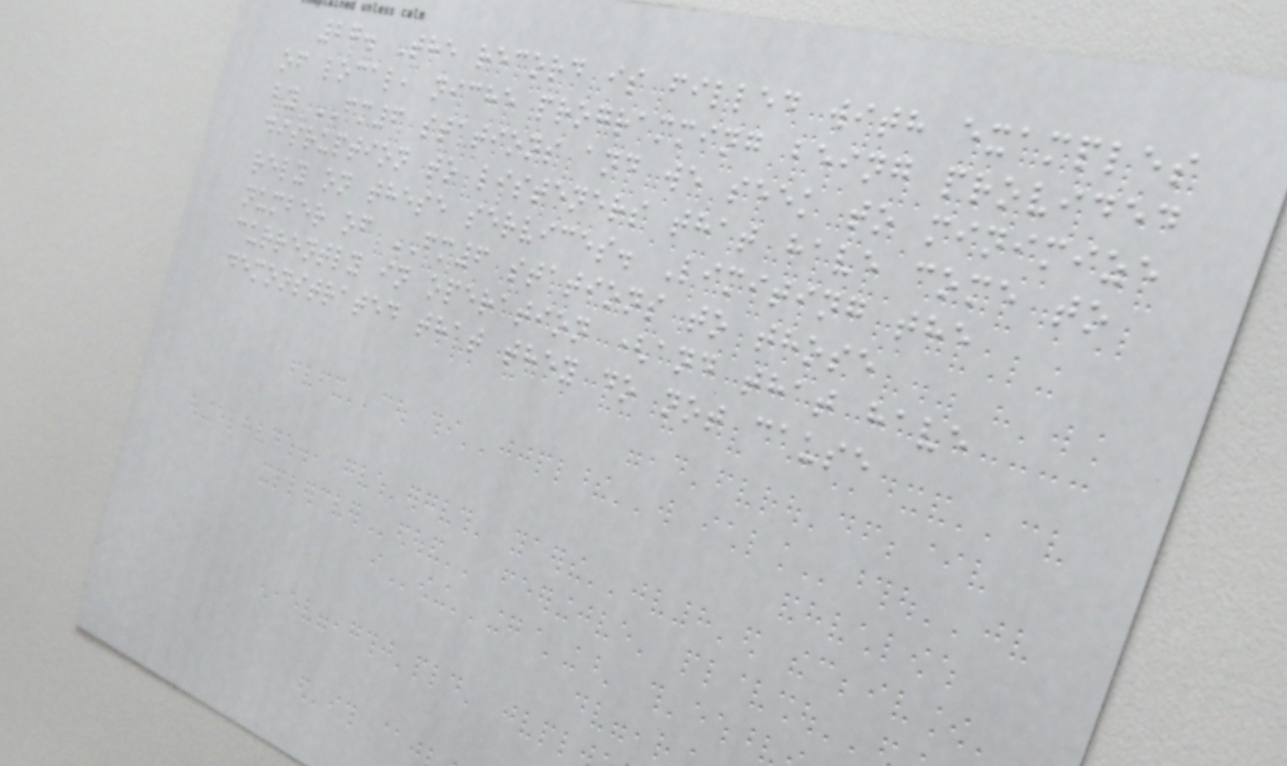27. The record is filled with examples
of local, niche programming being provided
by FM6 stations and we seek to minimize
disruption to listeners that have come to
rely on these services. Limiting the
number of FM6 stations to those
currently in operation (and that have
demonstrated that they do not cause
